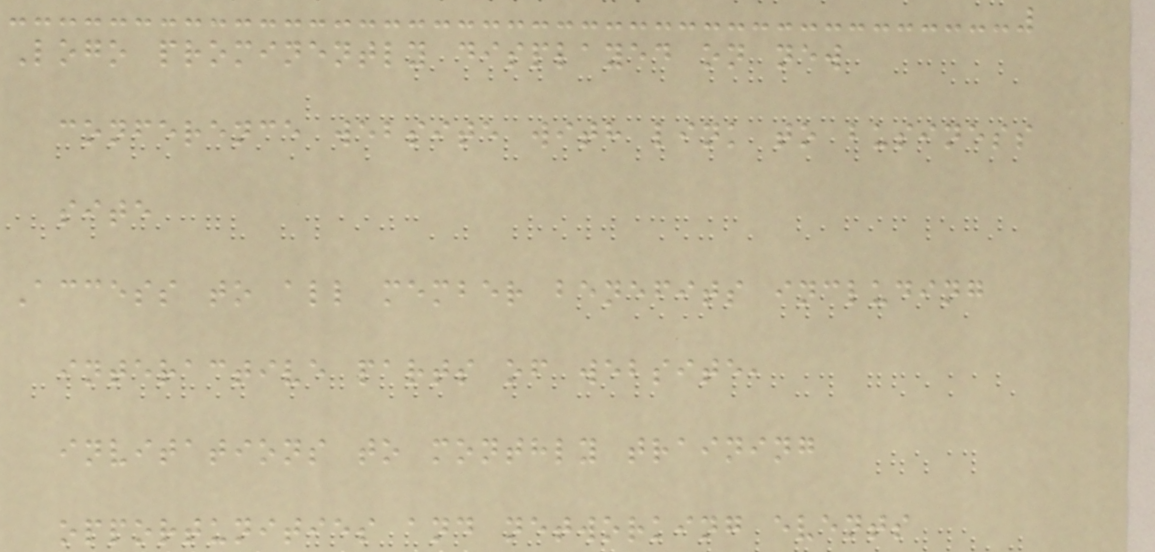Logo prominently displayed on new
conference website with link to business
site
Access to all member benefits including
interactive parts of website,
invitations to monthly training
opportunities and networking events
